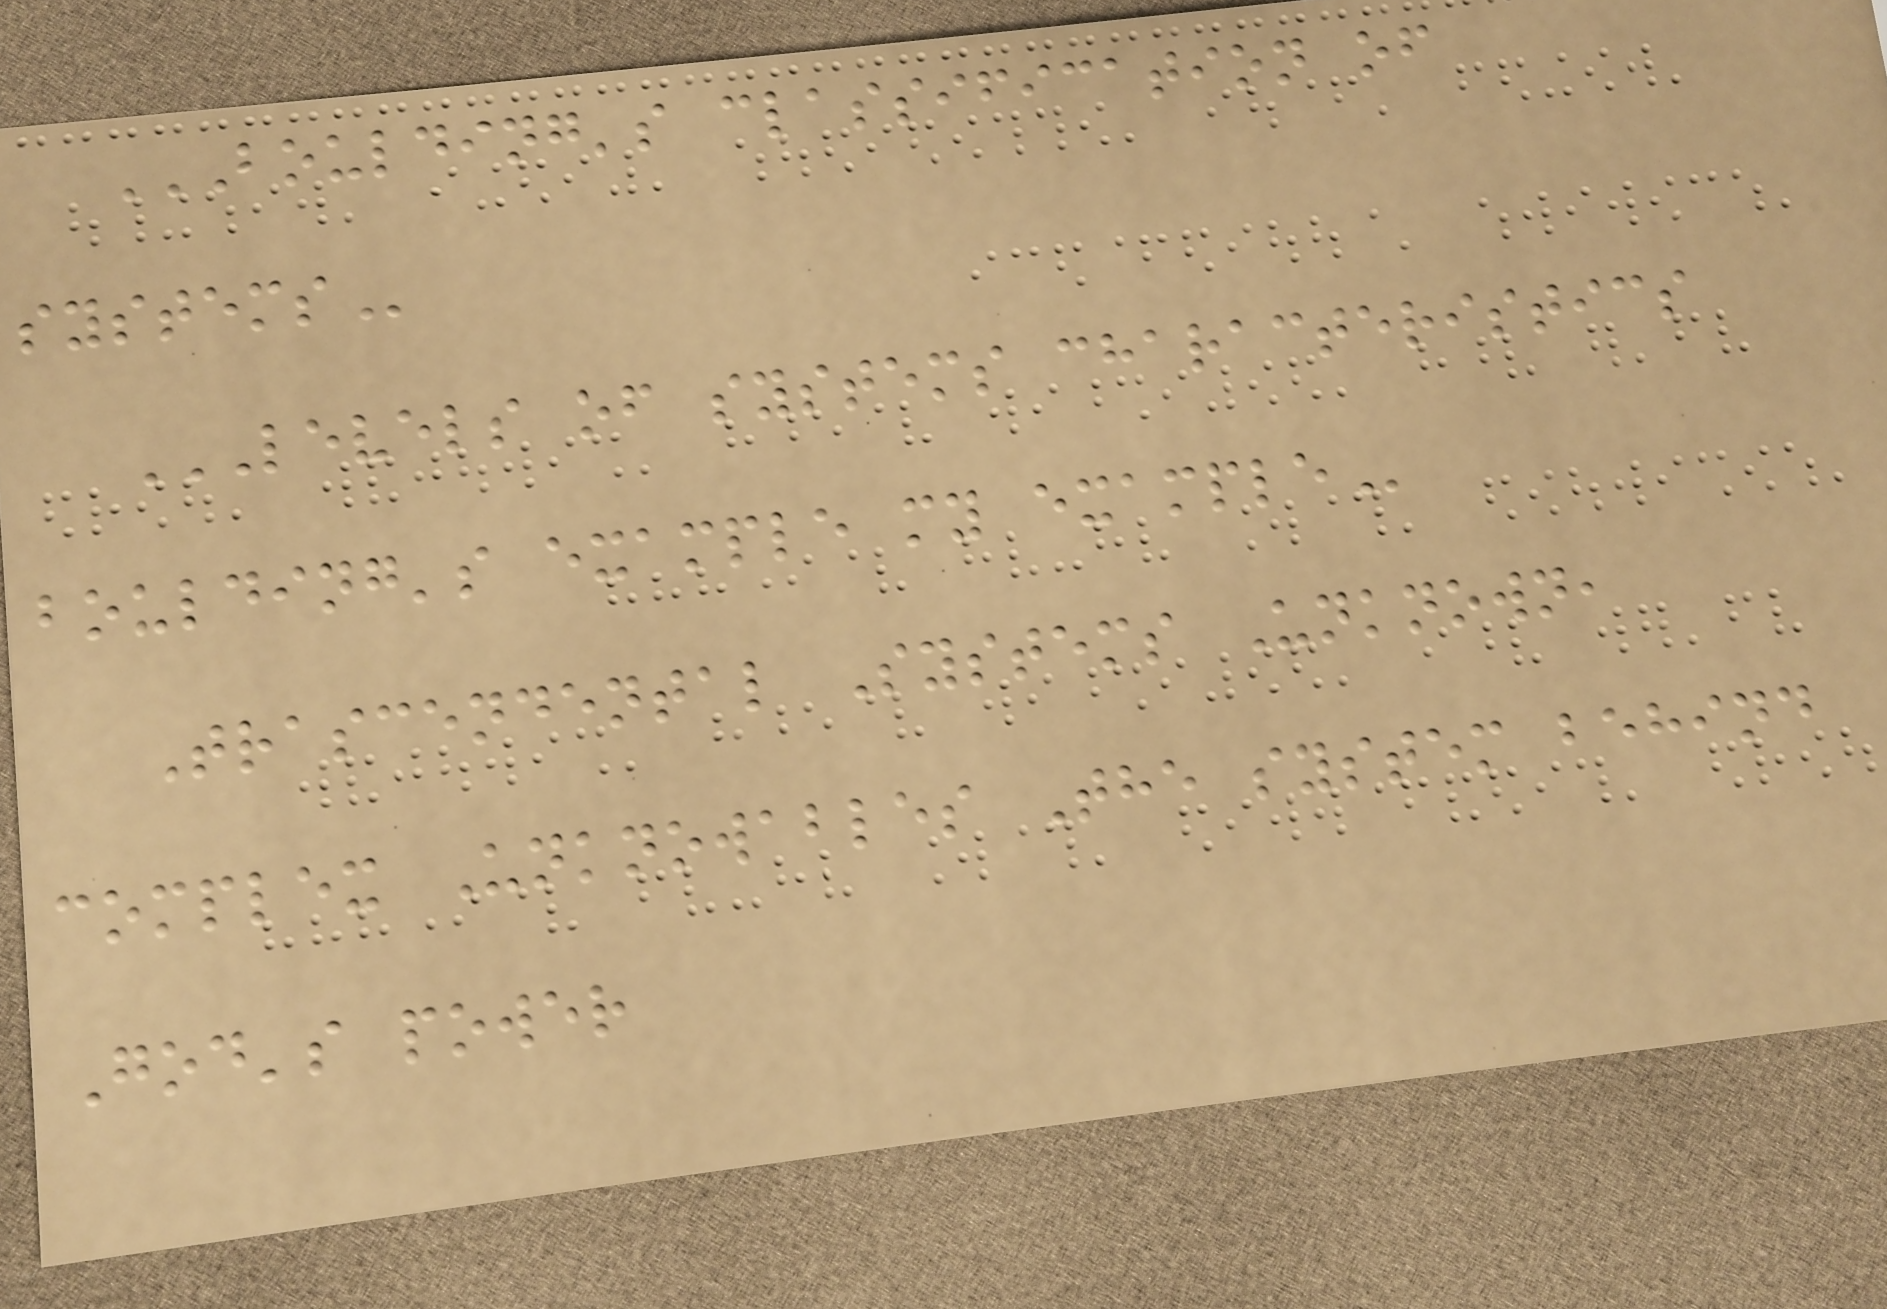BOULDING'S CLASSIFICATION OF
SYSTEMS
LEVELS OF SYSTEMS CHARACTERISTICS
BOULDING'S EXAMPLE MY EXAMPLE
Trascendental Systems Unknown,
complex Unknowables The system behind
God's power
